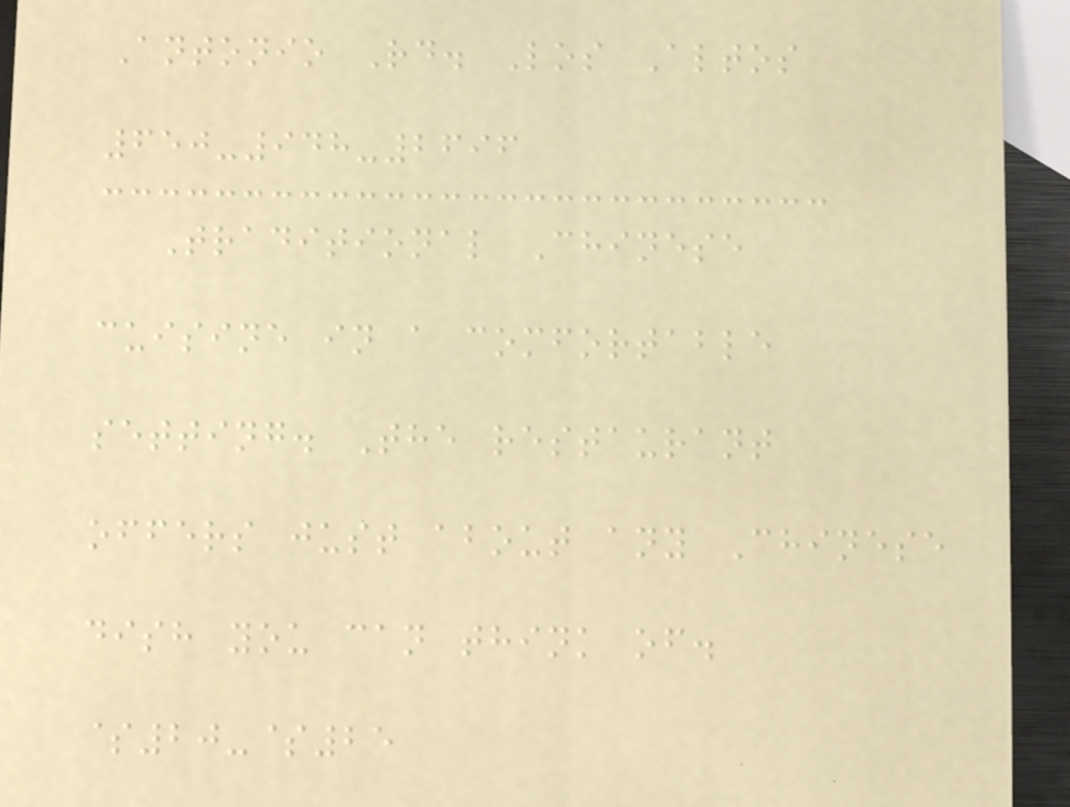Antonio Rd. Los Altos
650-948-2696
Traditional Chinese
cuisine in a comfortable
setting. The restaurant
offers just about any Chinese
dish you can think of.
$20-$25
